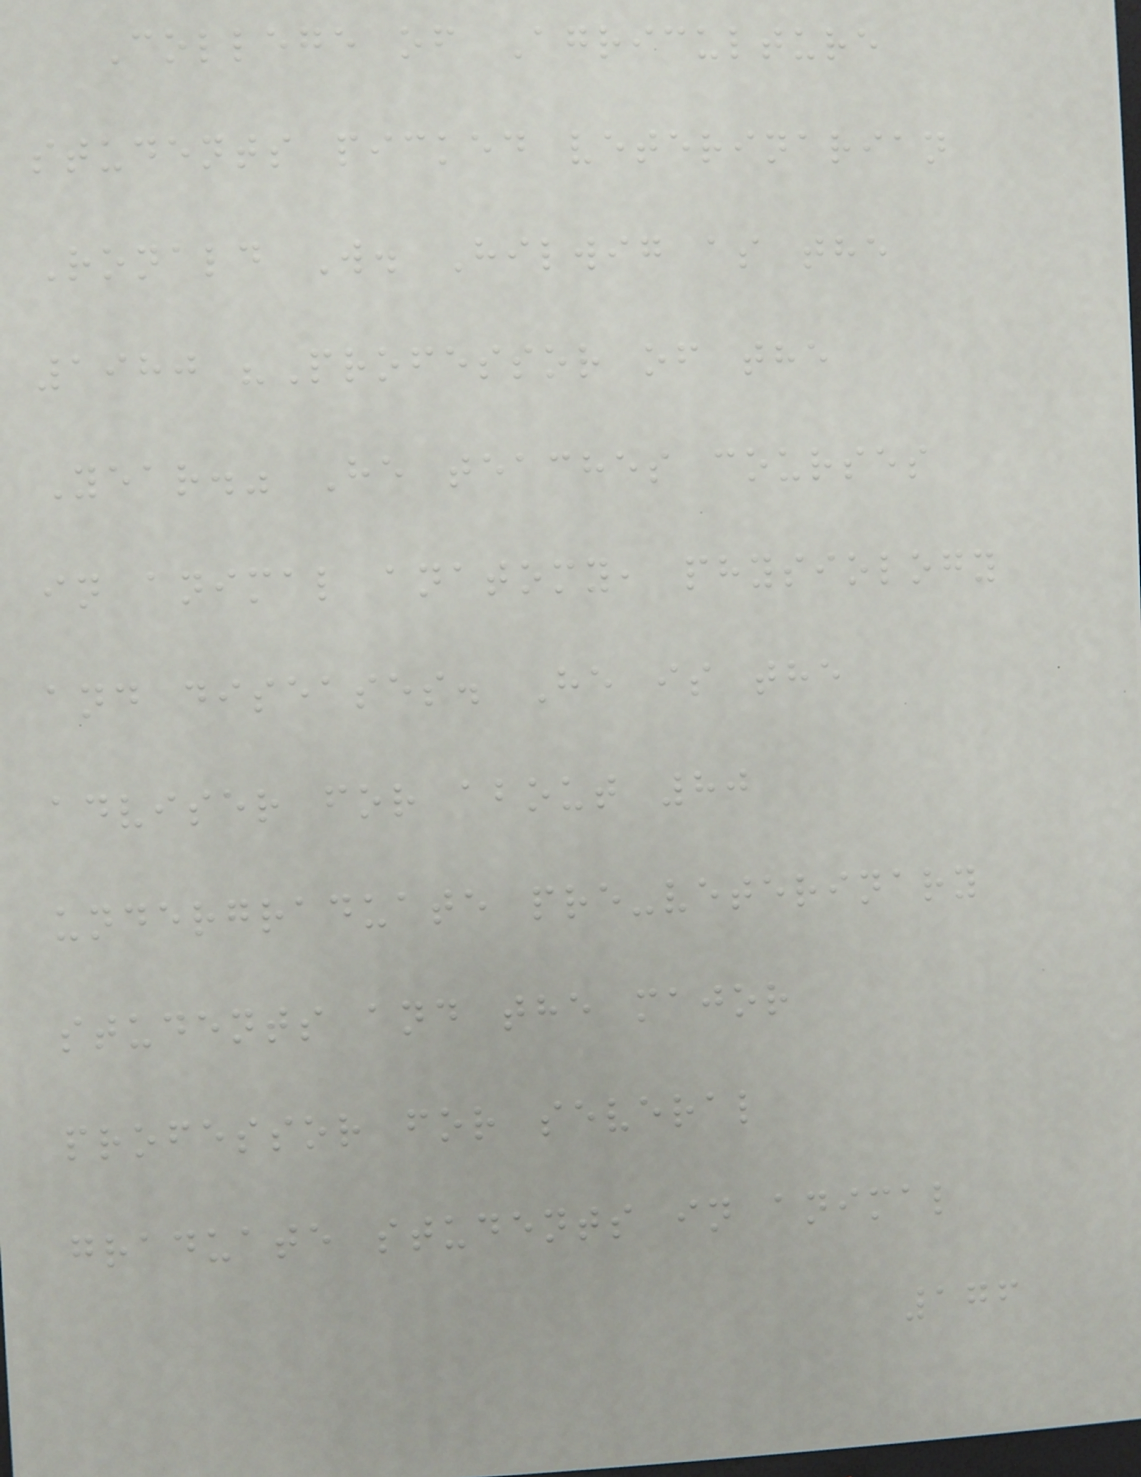College of Agriculture
students picked veterinarian
Ronald W. Hilwig as the
1980 "Professor of the
Year." He teaches courses
in animal anatomy, physiology
and diseases. He is the
adviser for about 80
undergraduate pre-veterinary
students and the major
professor for several
graduate students in animal
176
